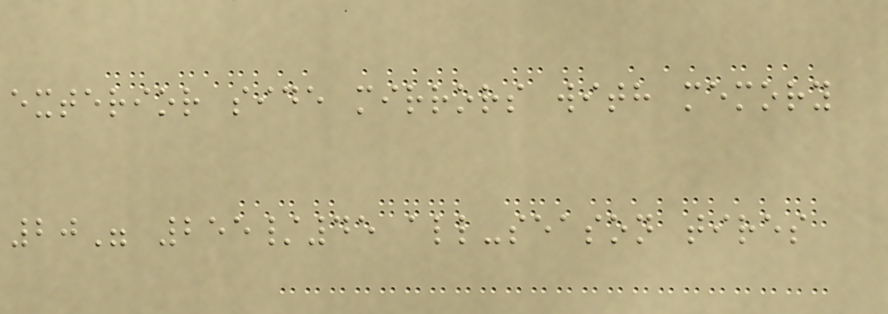exterior side mirrors with memory
20" 255/45 all-season tires
